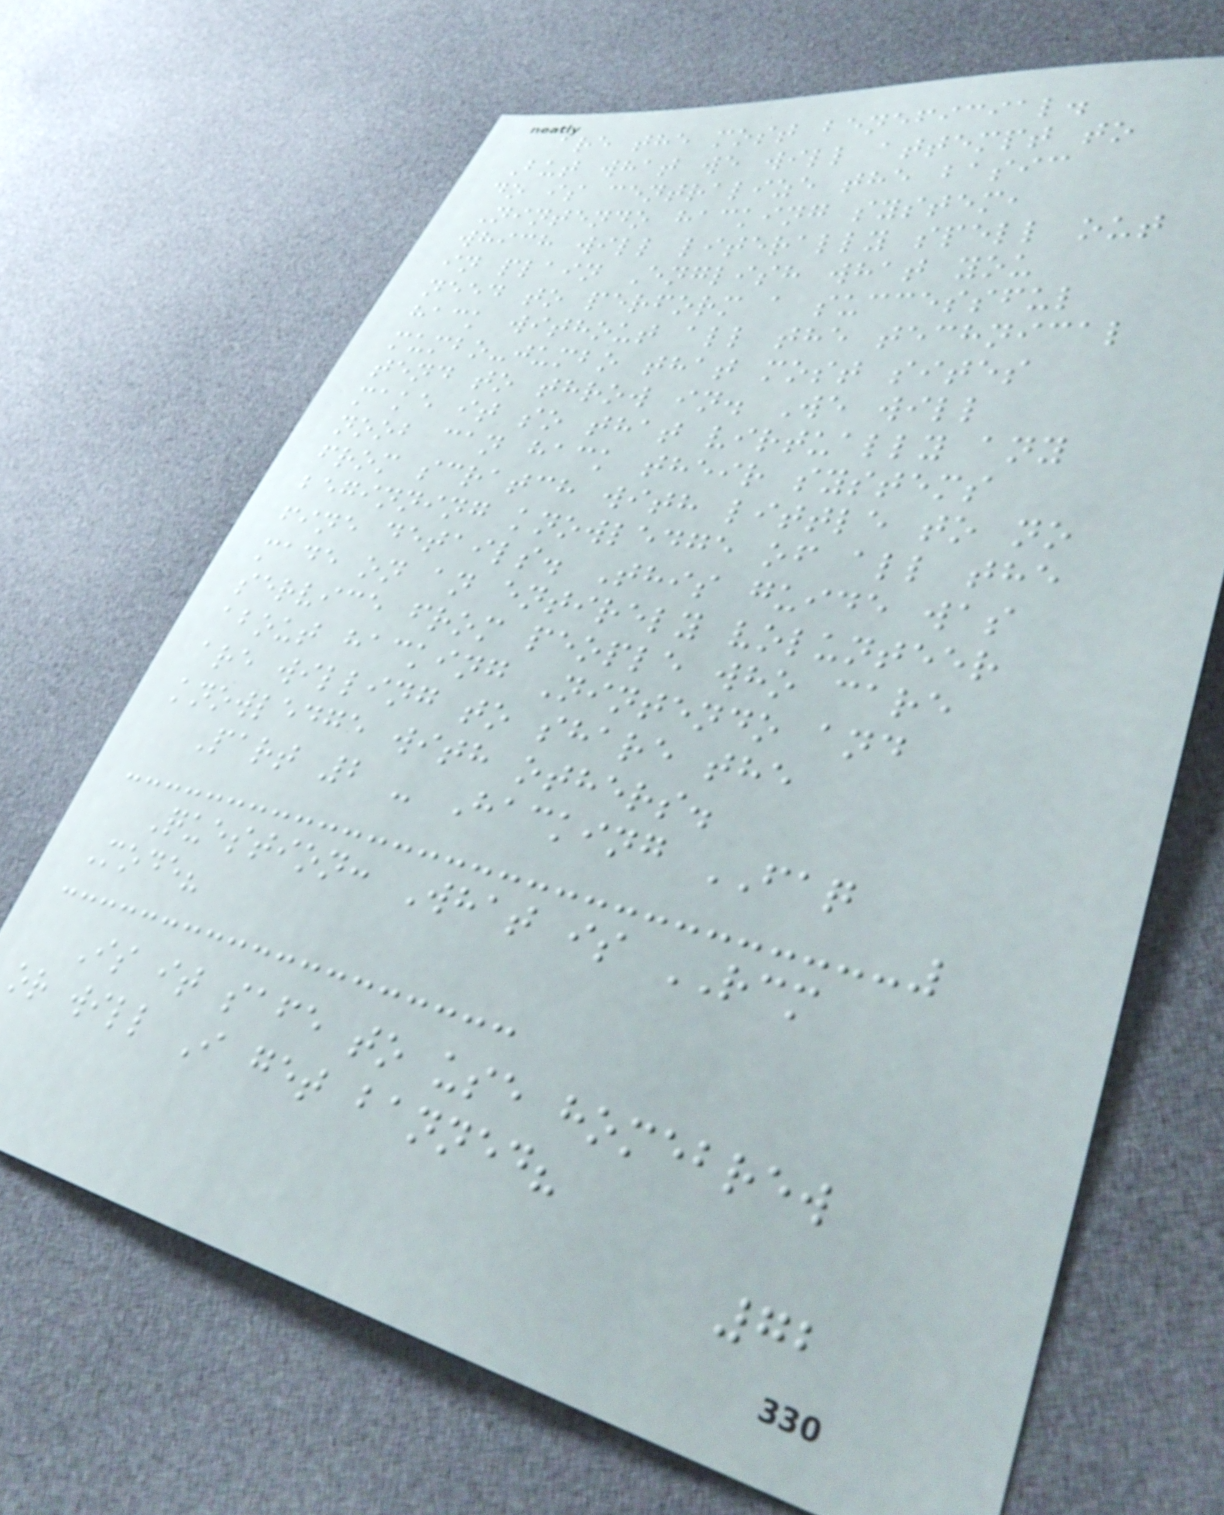are the most beneficial.
But what we will attempt to
do is centralize the basic
Nintendo hacking system,
which will literally spell out
in plain English what you
need to perform a successful
hack without all the technical
mumbo-jumbo that most sites
tend to throw in. We will
make it so that virtually any
noob can hack their systems
from scratch with little to no
beginning knowledge of all the
fine details. This guide was
made on an entirely volunteer
service from people who care
about hacking Nintendo and
are willing to share the
knowledge with others.
Part 2 - Hacking FAQ
Question: What is RCM
Mode?
Is it safe to use homebrew
or will I get banned?
72
